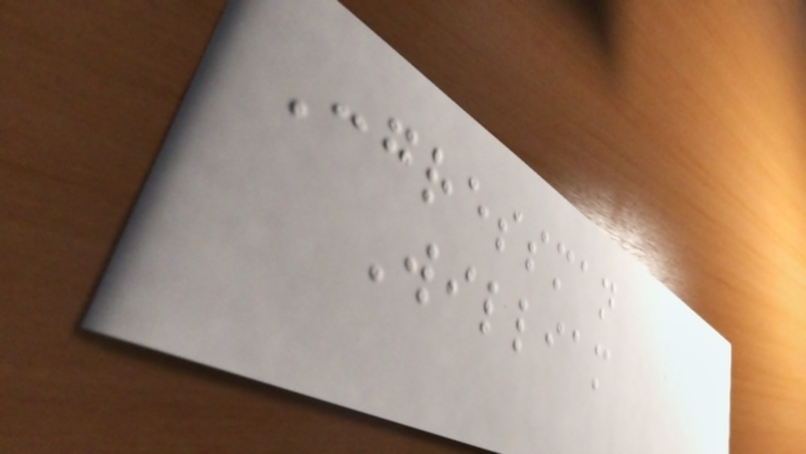Congressman
William
